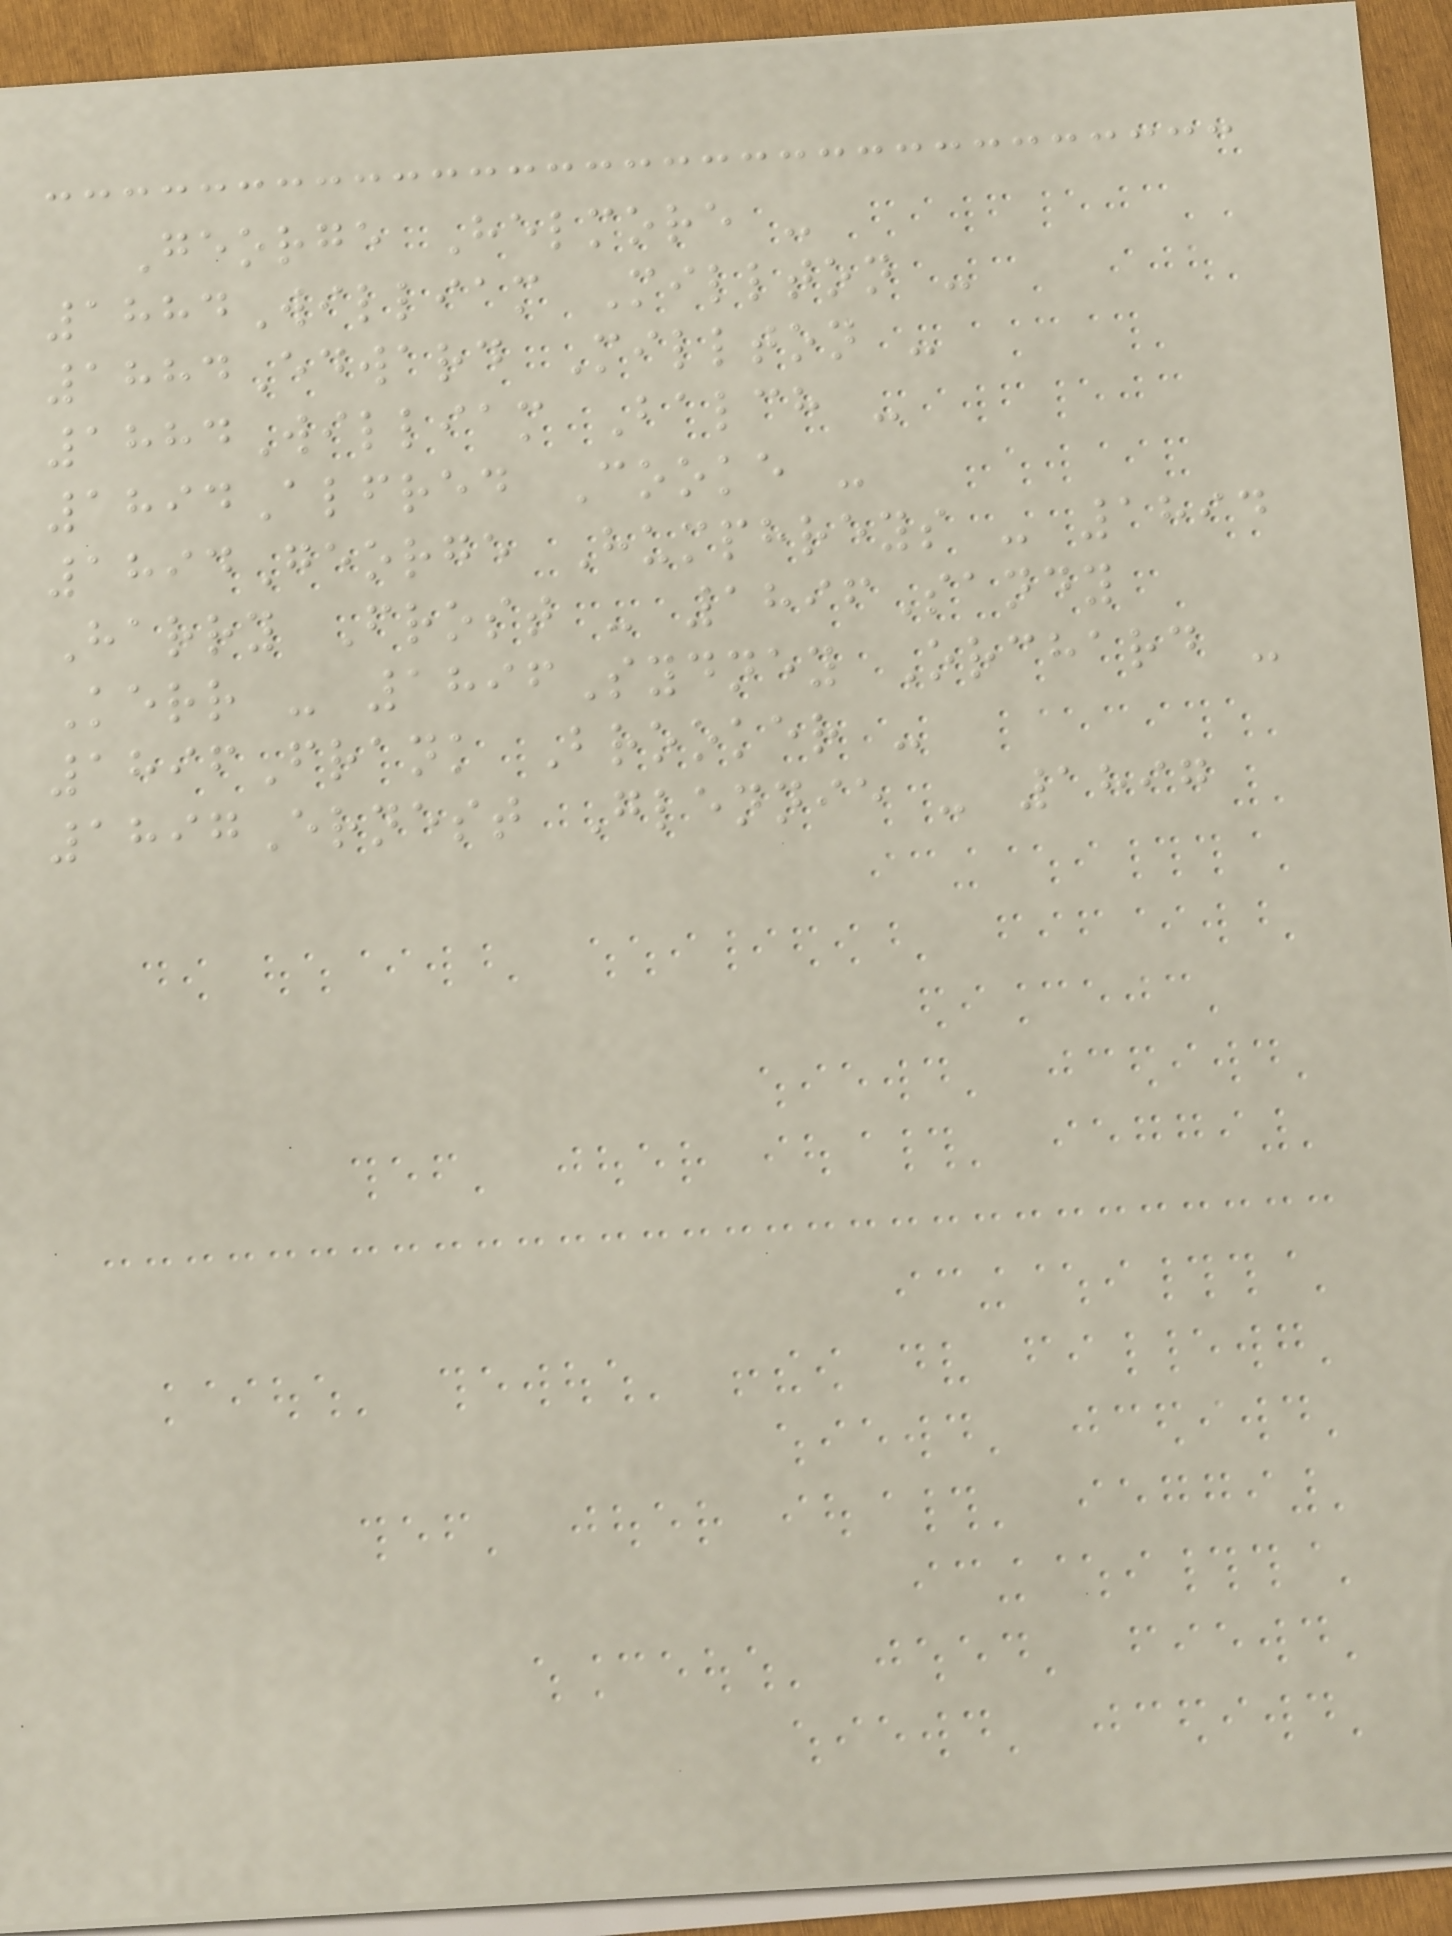George Helmore -
1884William Millton -
1884Edward Millton -
1884William Balch -
1894Alfred Cooke -
1894George Humphreys - 1894
Harry Frost - 1896Sandy
Kerr - 1896Sydney Orchard -
1896Frank Brooker -
1897Ernest Glennie - 1897
